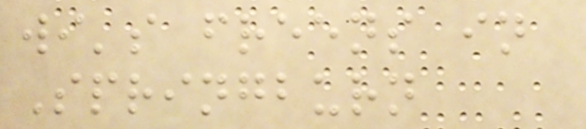wi's freens in
Springburn
